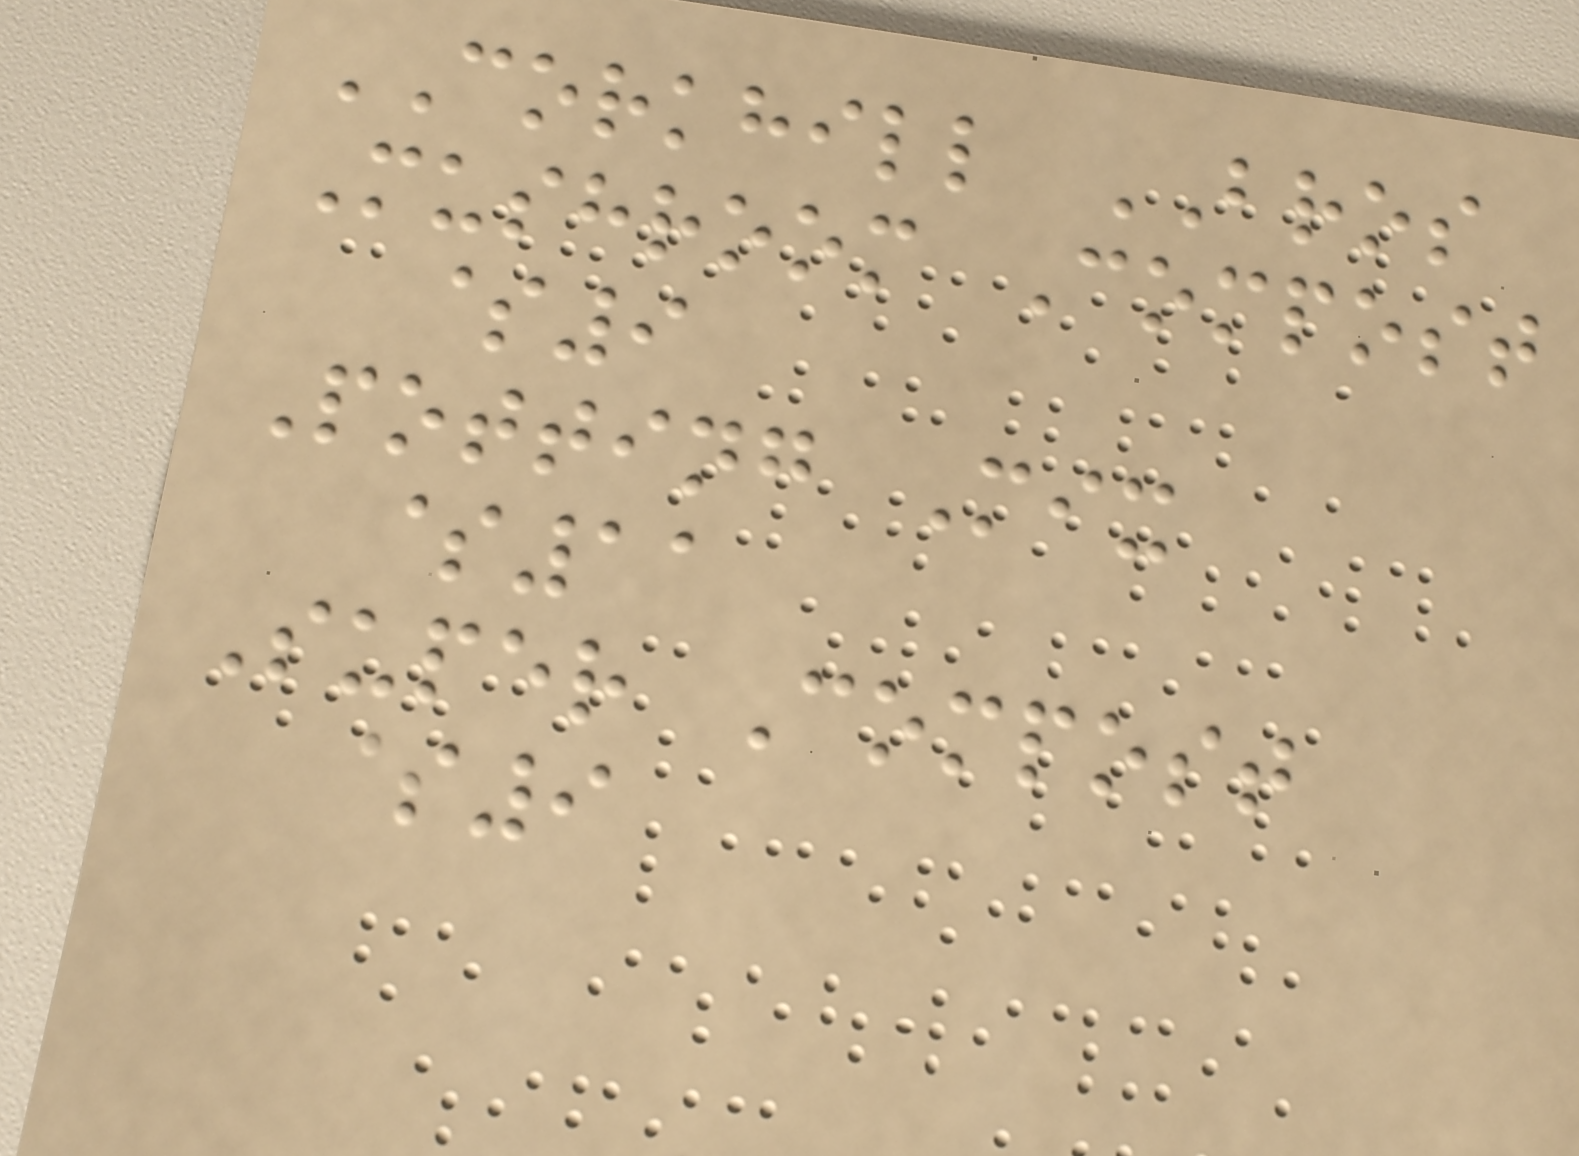CORKHILL BROS
Mushroom Compost
$9
Potting Mix
$11
Super Compost
$9
